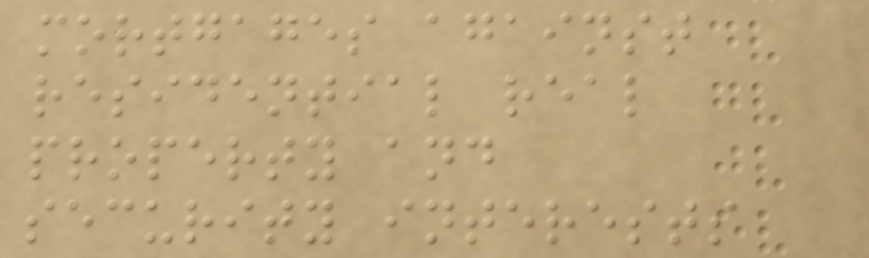mortgages against
residential real
property and
security interests
